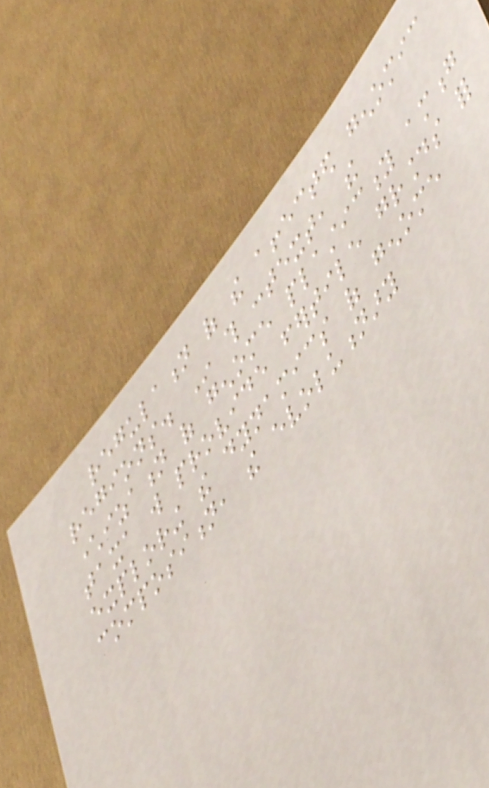regulation of the affected genomic
regions. In this context, the
characterization of genome plasticity among
taxa will provide fertile grounds for
exploring the dynamics of genome
composition, the evolutionary
